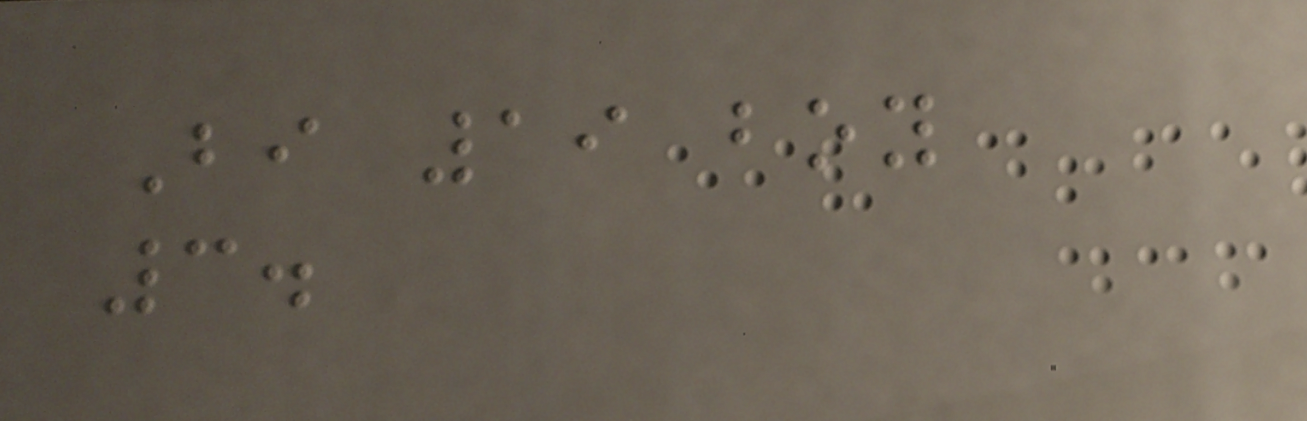Bi 19 boy
3.
